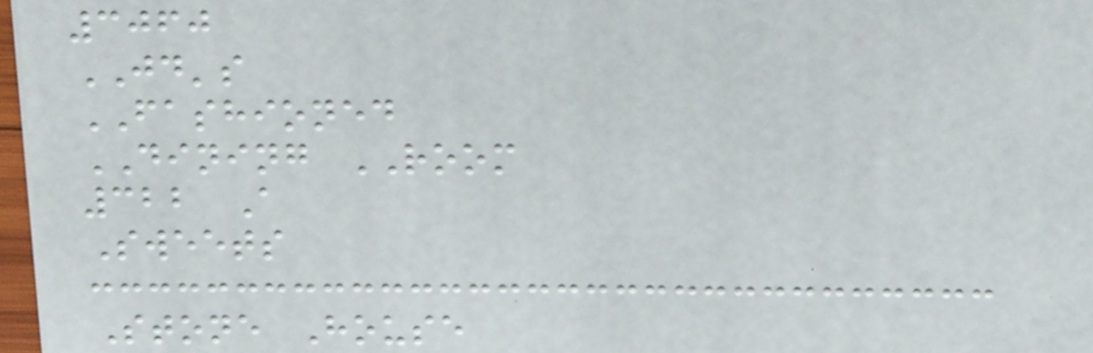3060
JD's
FASHIONED
DINING ROOM
322 A
Sweets
Stone House
